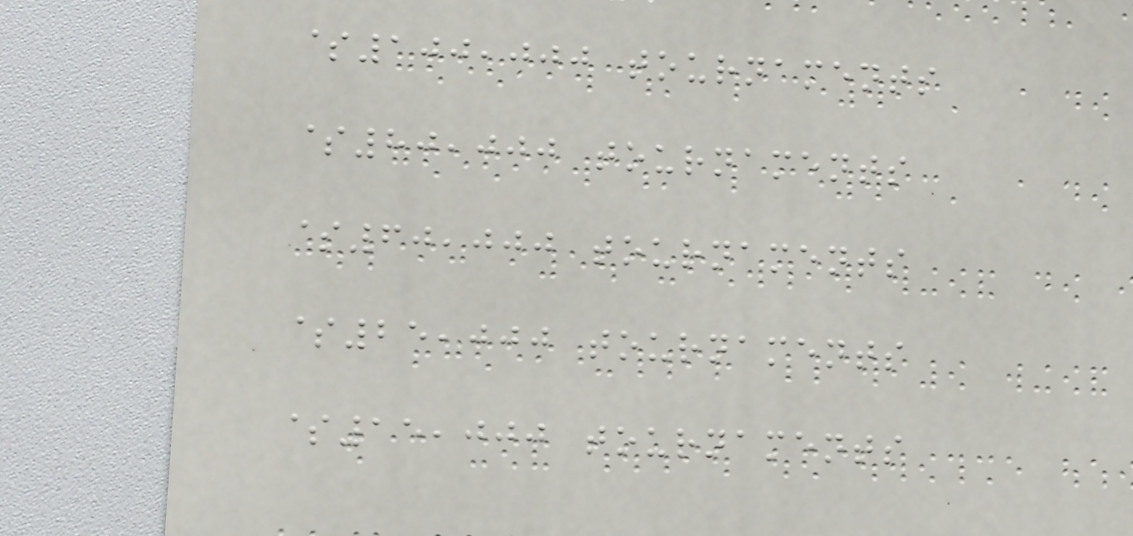$100,000 tournaments
$80,000 tournaments
$60,000 tournaments
$25,000 tournaments
$15,000 tournaments
